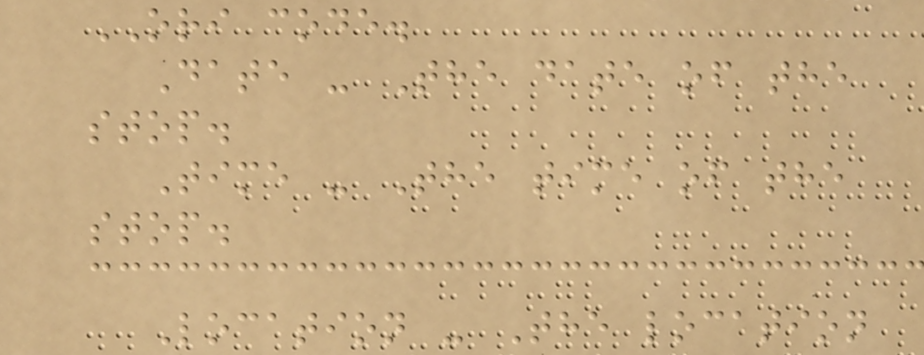ORI code.
Date - The date of the
stop.
Time - The time of the
stop.
Location - The location
